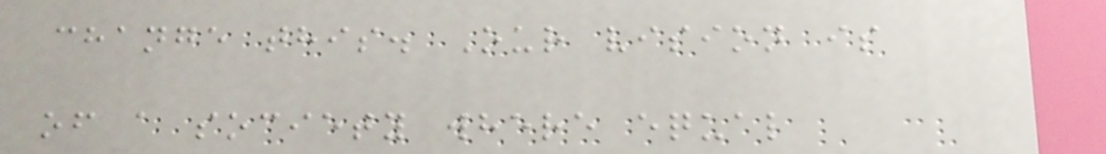change this. Our vision is
of a society where equal
